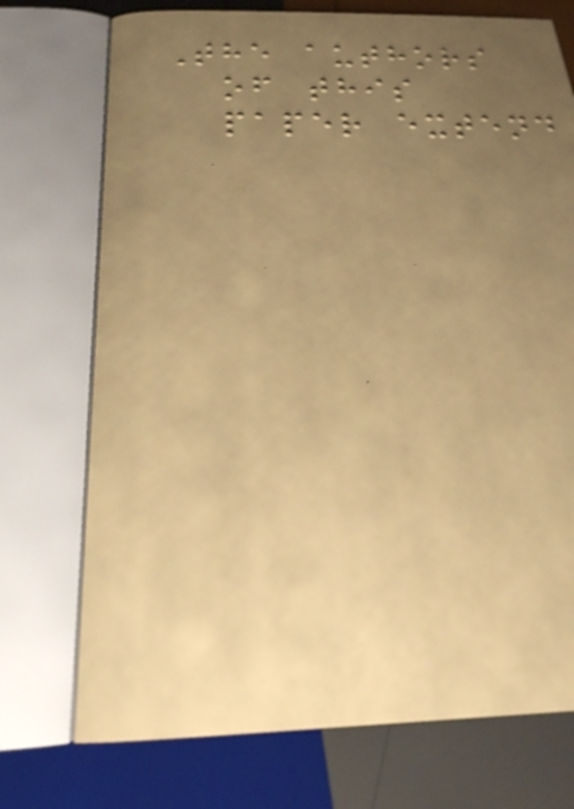The authors
of this
paper extend
